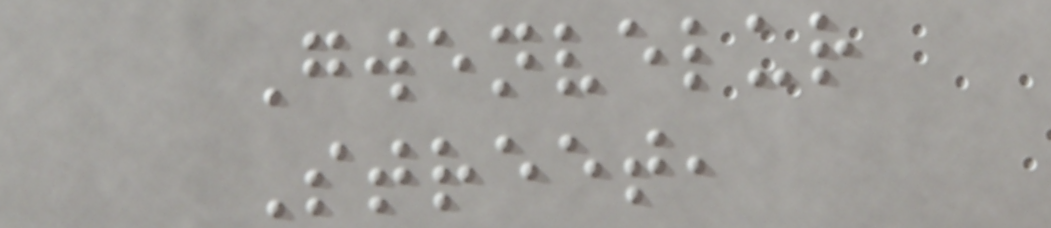Gwenvelur
Street,
